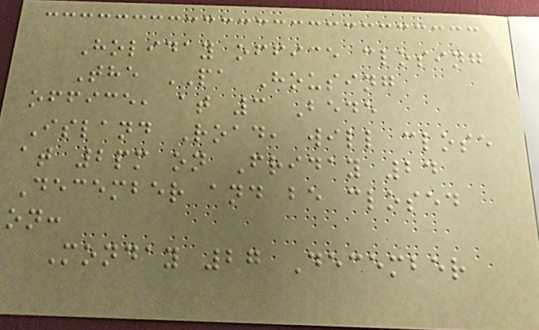Holiday office closing
The PA Housing
office, at 3 Bede
Island Road, will close
at 2pm on Friday 24
December and be closed
on:
Monday 27 December
